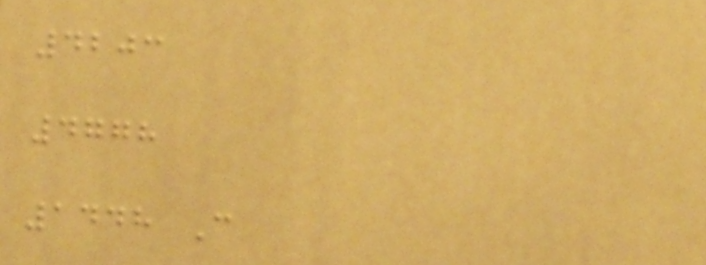4203
4778
1448 C
